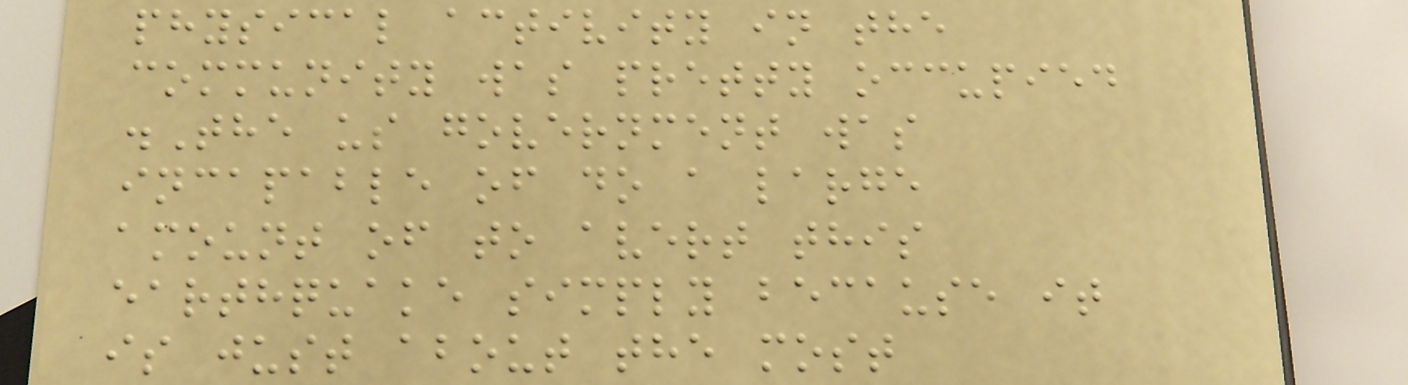physical activity in the
community was pretty occupied
.The us government was
incapable of do a large
amount of to avert this
earthquake simply because it
is just about the most
